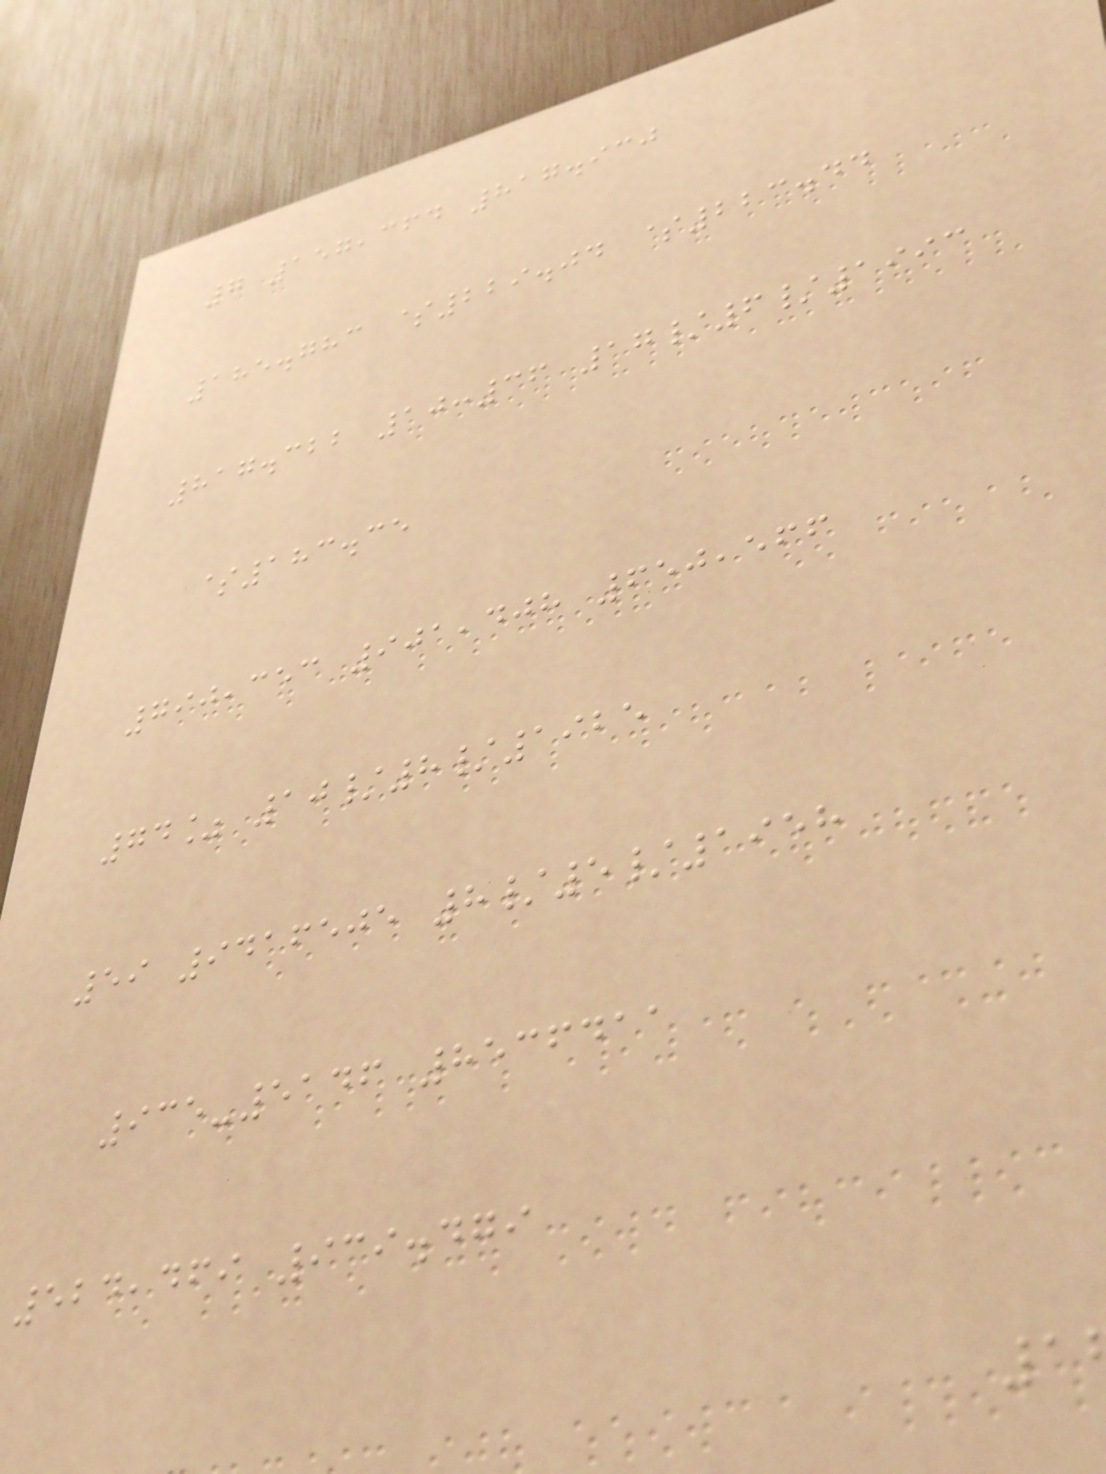7 157,364 817.930
185.783 $229.04 $223.44
817.322 10:36 17/6/1993
$183.35
790,353 901,408 650,566
74% 10/8/1925
59 9416505 8/5/1958
935-5146 8536411
524,469 939.479
